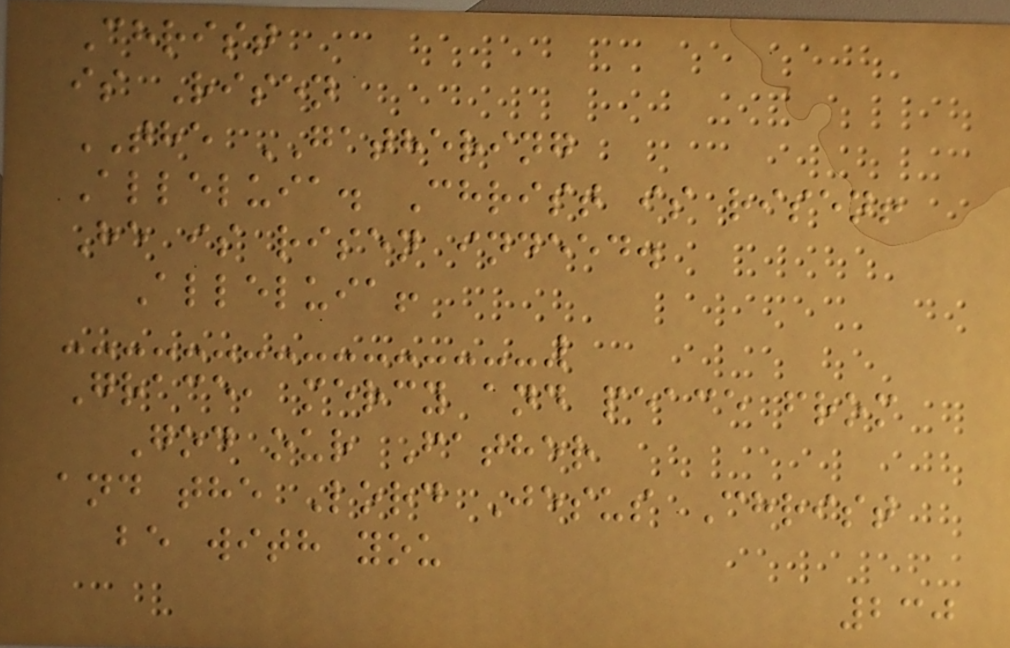Christ
is Risen
THE GATHERING
Alleluia. Christ is risen!
He is risen indeed.
Alleluia!
Grace, mercy and peace from
God our Father
and the Lord Jesus Christ
be with you
230
